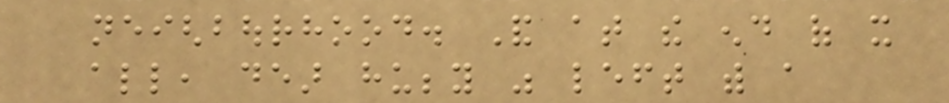neighbourhood. And at the end of it
all, dear hubby was left with a
